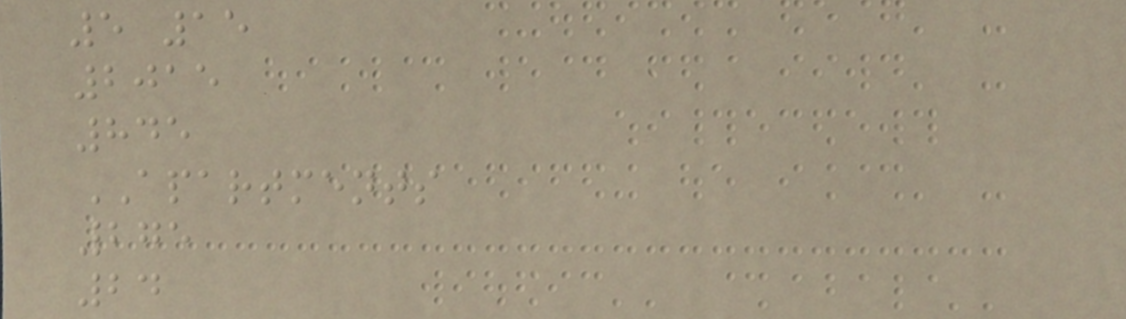5 15
2015
845
APARTMENTS
275
24
